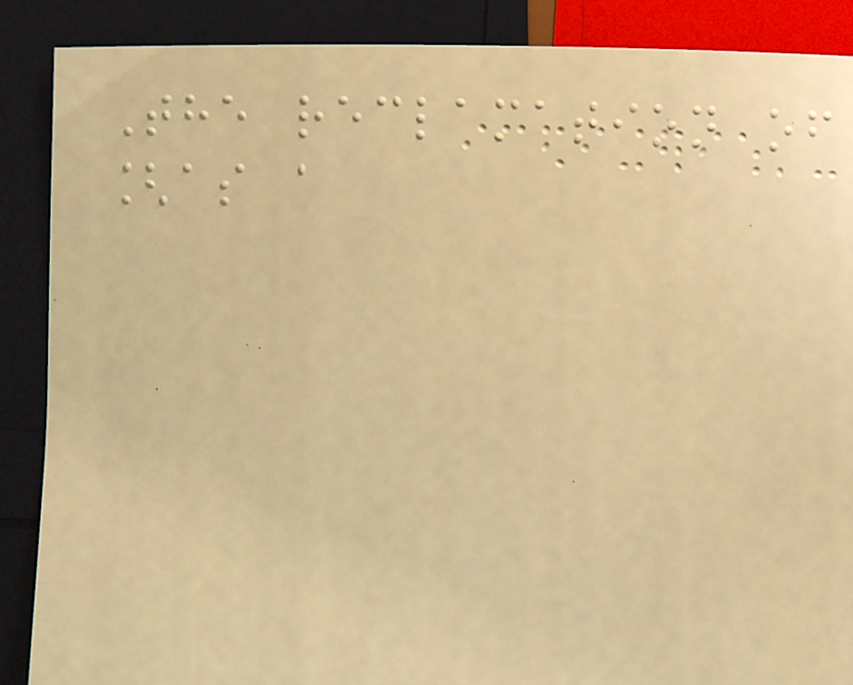The reclamation of
[as a
